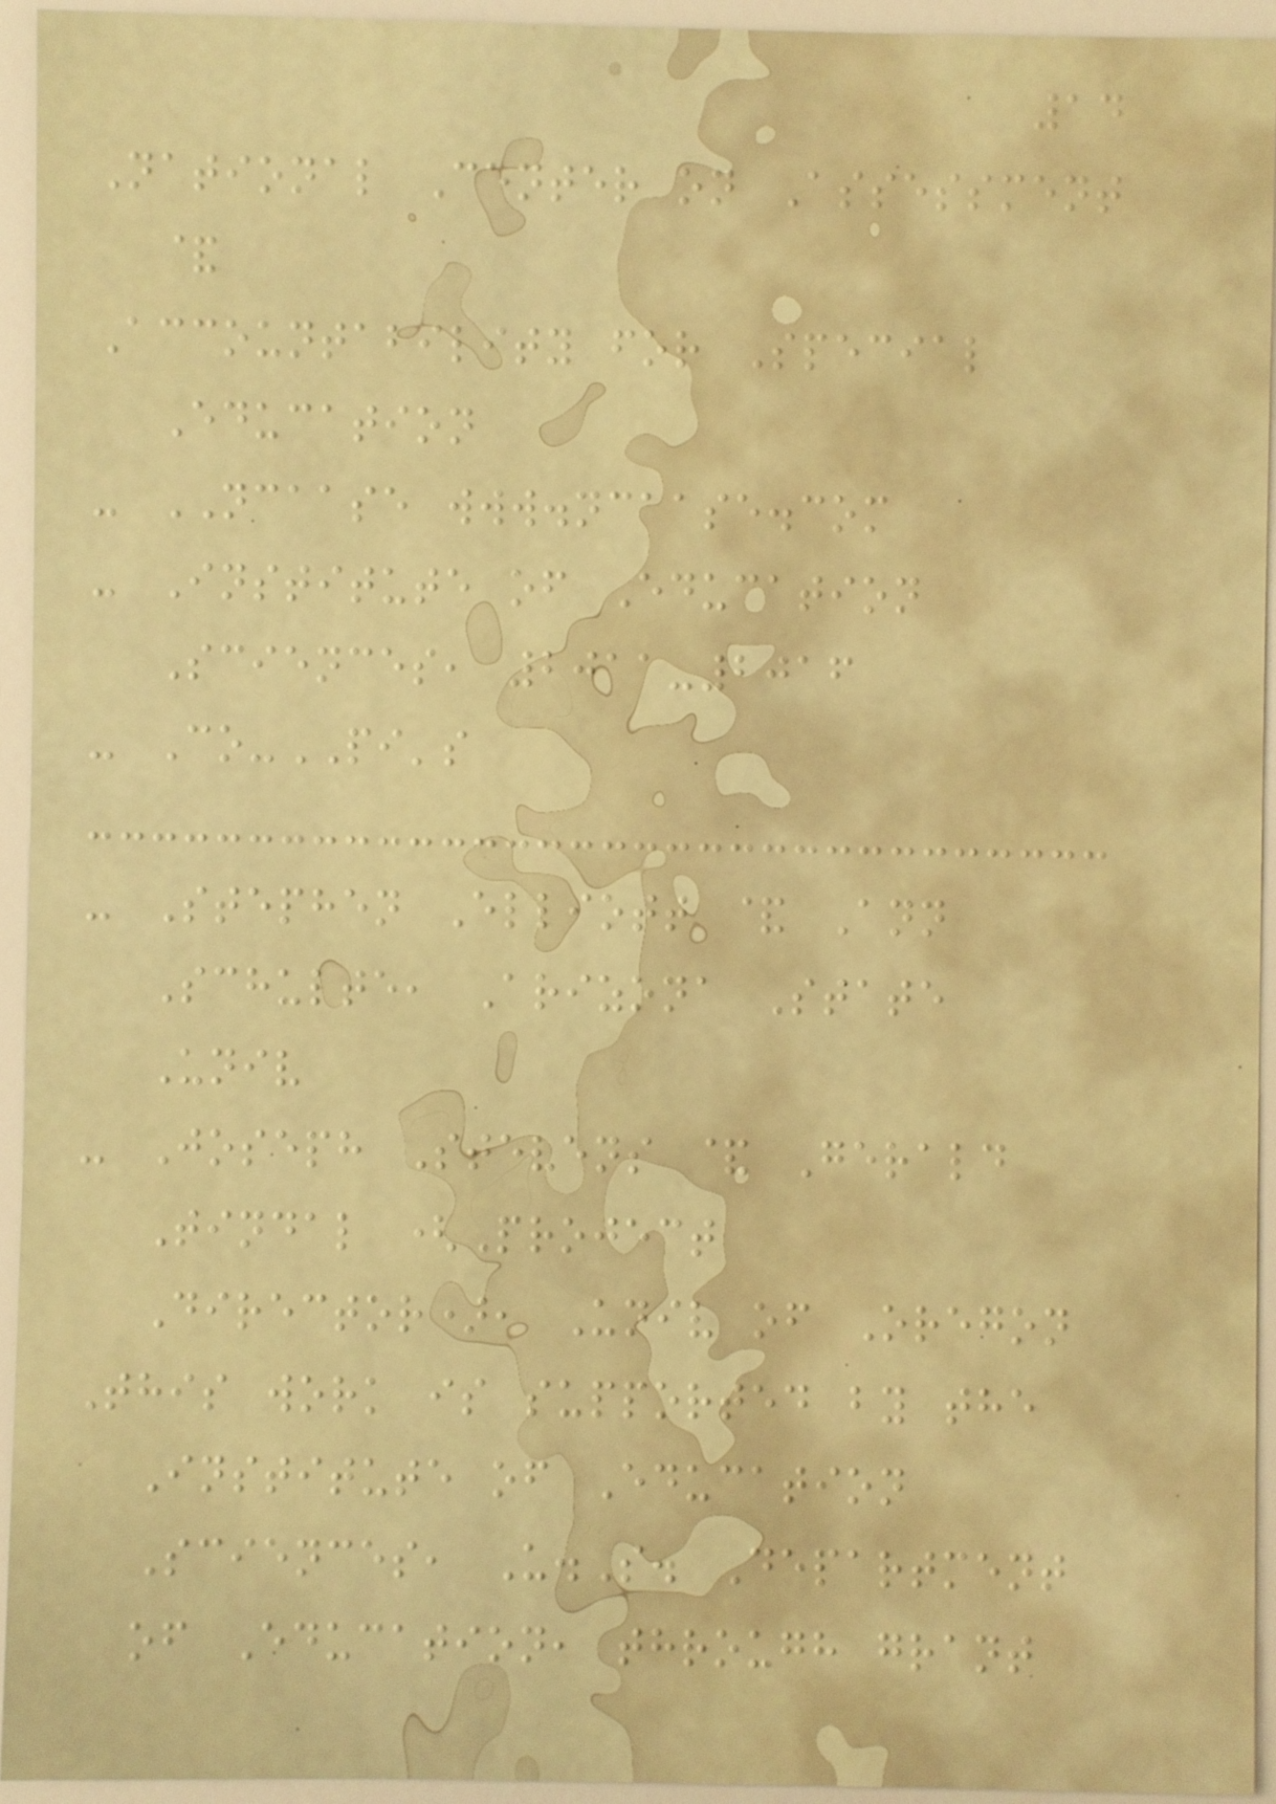14
National Center on Assessment
&
Accountability for Special
Education
- NCAASE www.ncaase.com
- Institute of Education
Sciences, 2011-2016
- Co-PI's
- Stephen Elliott & Ann
Schulte, Arizona State
Univ
- Joseph Stevens & Gerald
Tindal (Project
Director), Univ of Oregon
This work is supported by the
Institute of Education
Sciences, U.S. Department
of Education, through grant
